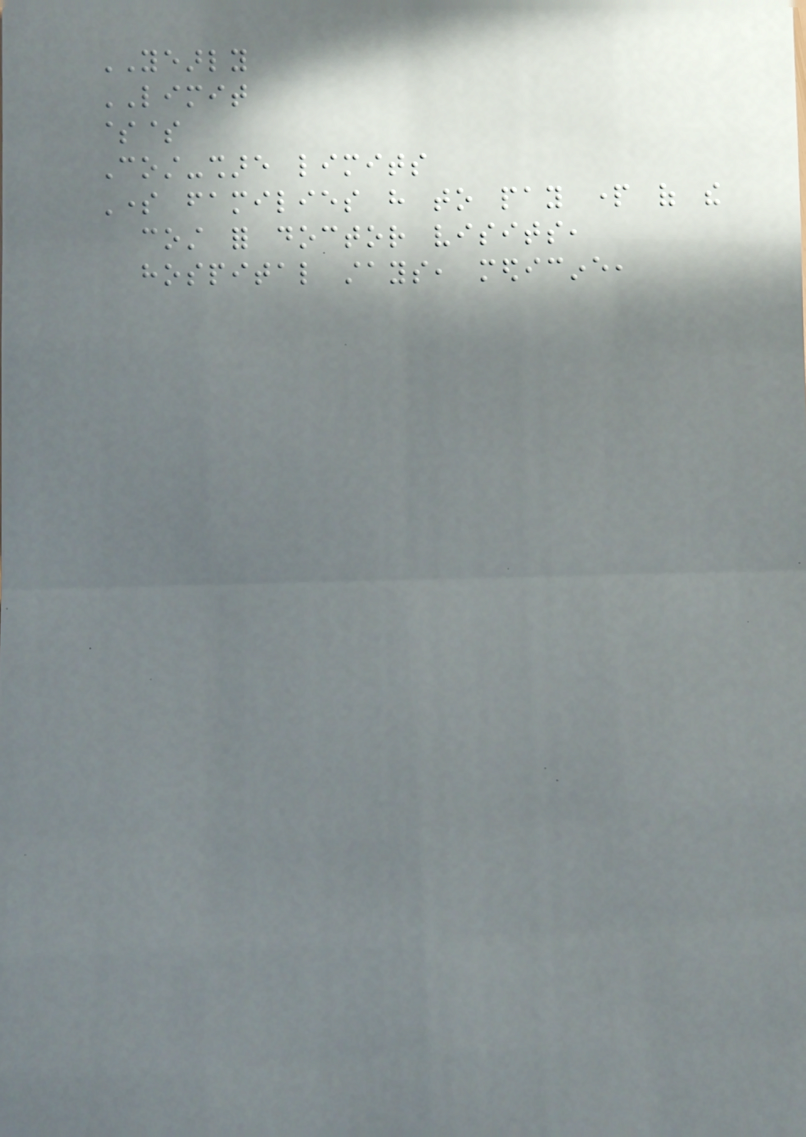YEARLY
LIMIT
$$
Cost-share limits
Some families have to pay part of the
cost for doctor visits,
hospital stays, medicine,
